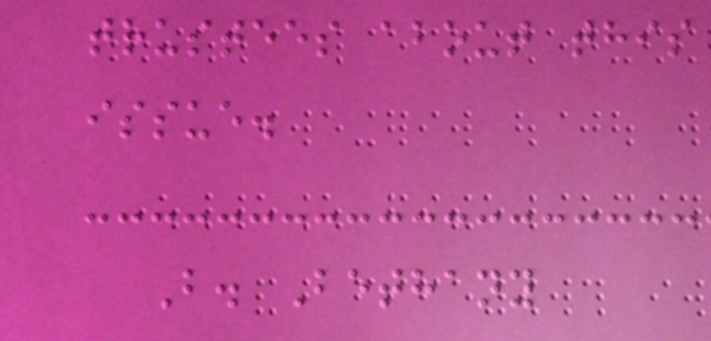trustees about this
issue.
B. Bethany
